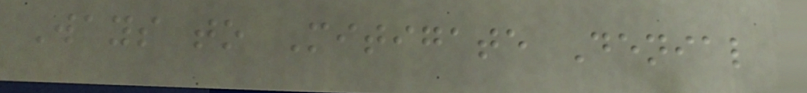Ways to Mitigate Denial
